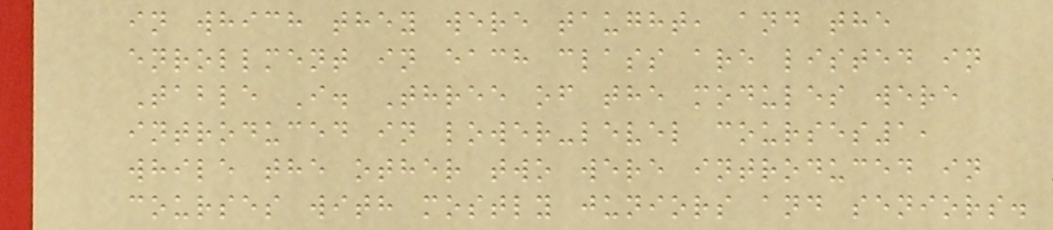in which they were taught, and the
enrollment in each class are listed in
Table I. Three of the modules were
introduced in lower-level courses1,
while the other two were introduced in
courses with mostly juniors and seniors.
